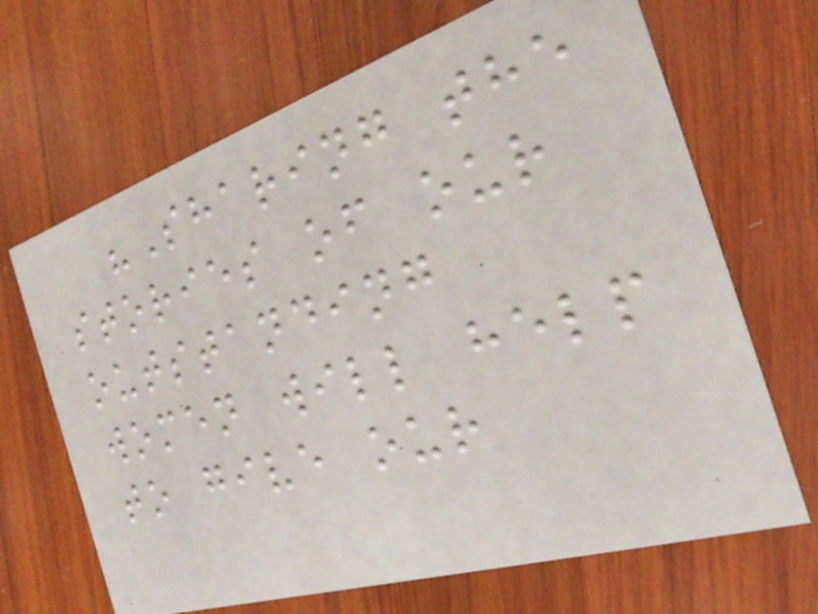"Sharing the
stories of our
outstanding
women will help
to give our
